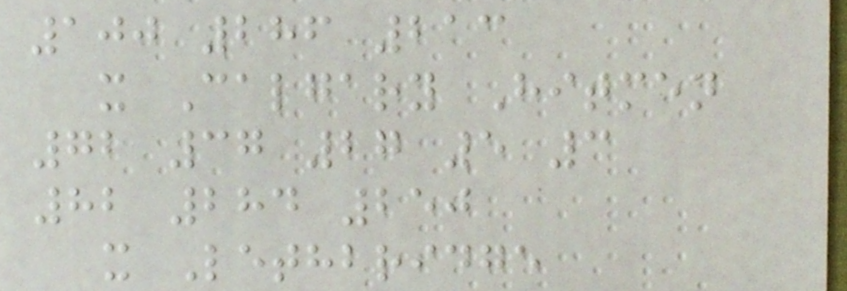100 286 213
x Calgary Hitmen
72 37 27 5 3
82 284 250
x Lethbridge
